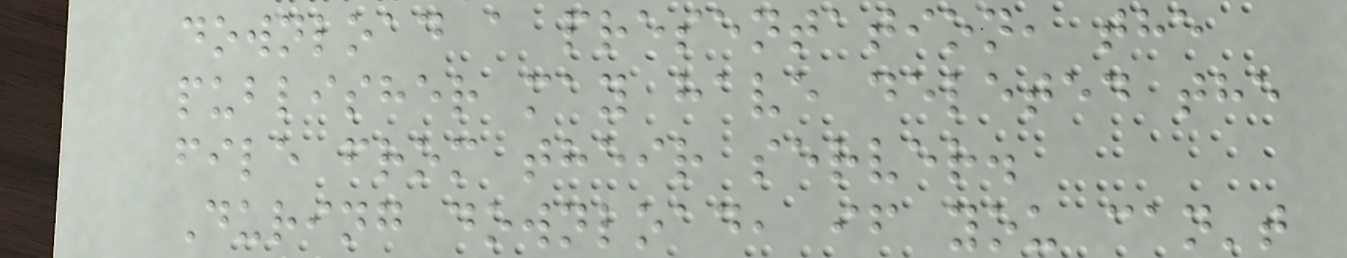download a presentation, the
publisher may have deleted the
file from their server.
During download, if you can't
